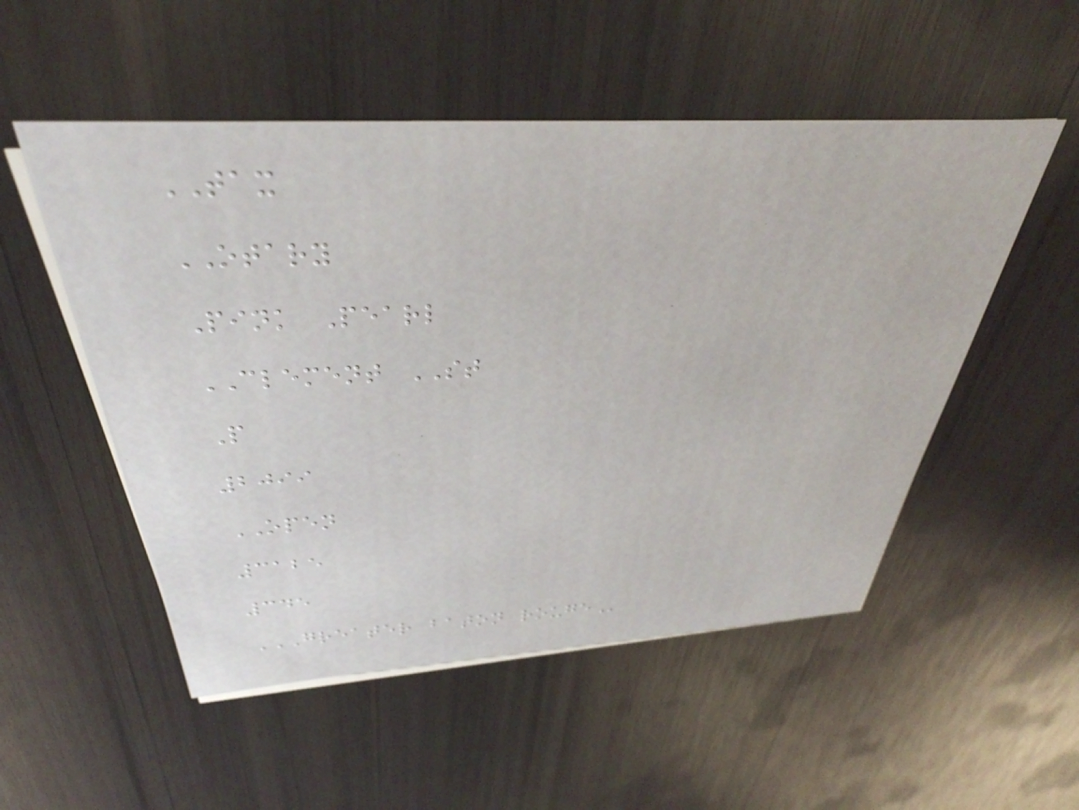TAX
OTARY
Pink Pearl
CLEMENT ST
P
2099
OPEN
3125
345
GREATER BATON ROUGE
